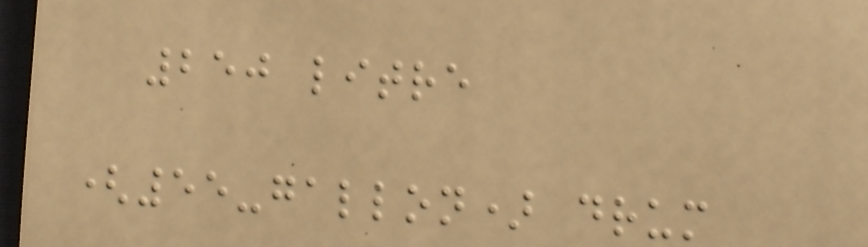250 litre
(55-gallon) drum
